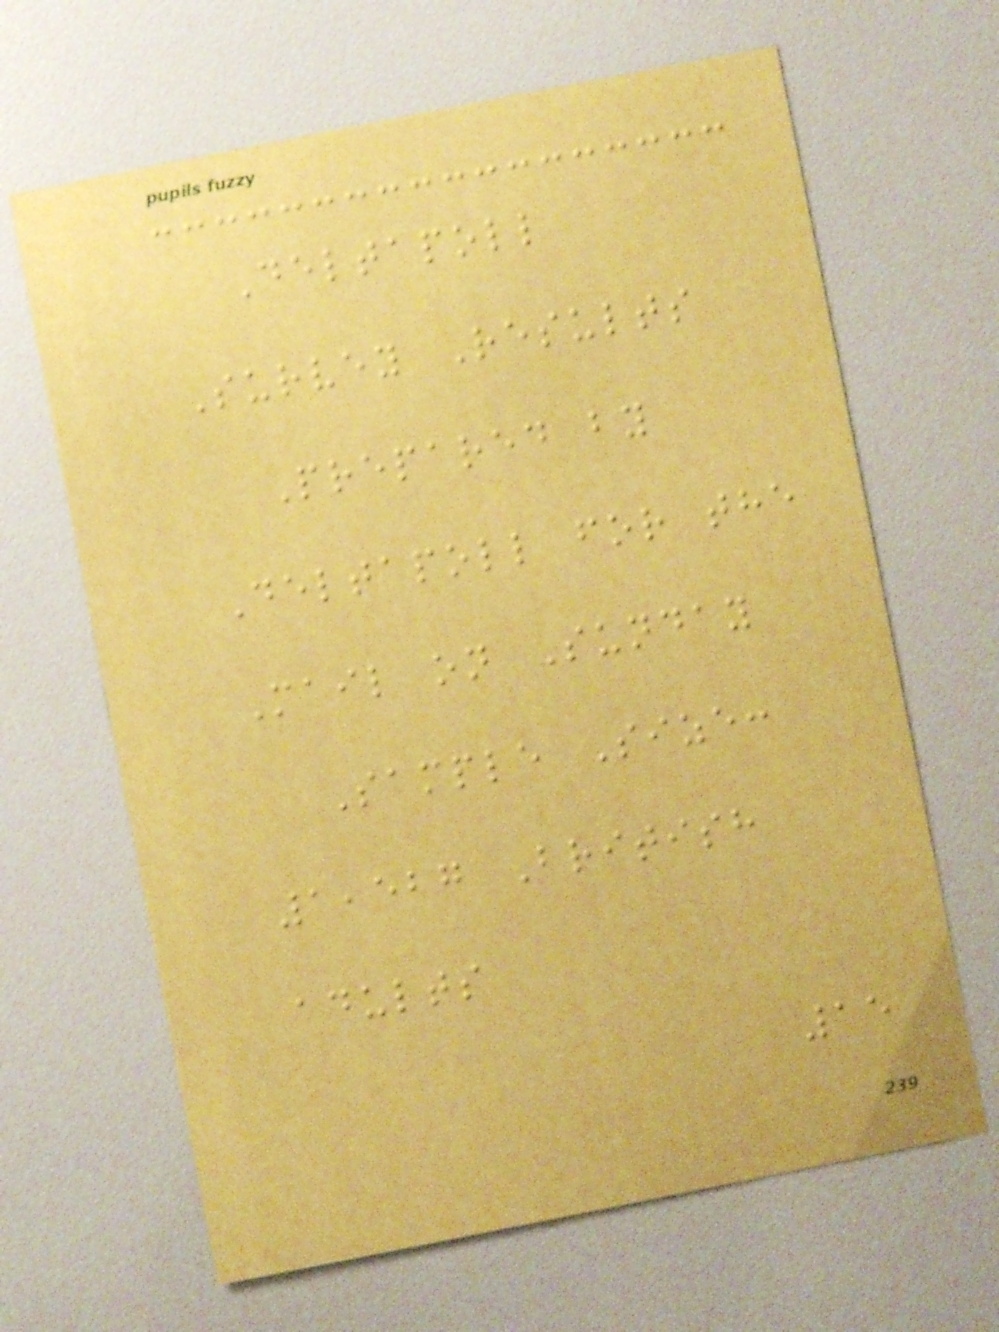Deltapoll
Survey Results
Prepared by
Deltapoll for the
Mail on Sunday
Sample Size:
1,527 British
adults
15
